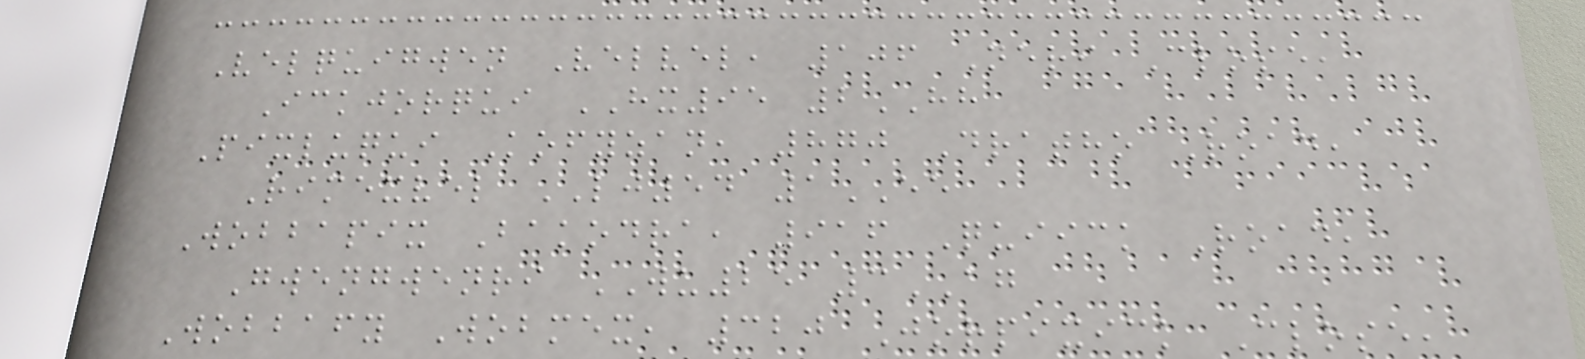Velquigwen Velvel, 106 Neri Close,
Ickjorqui HX95 2HH
Pixluqui Kofyzan, 870 Dratho Road,
Rimexvel LJ54 1EE
Wobbapix Bakodra, 916 Quiick Road,
Gwengwenri WU25 3AG
Wobbafy Wobmex, 320 Jorpixick Close,
